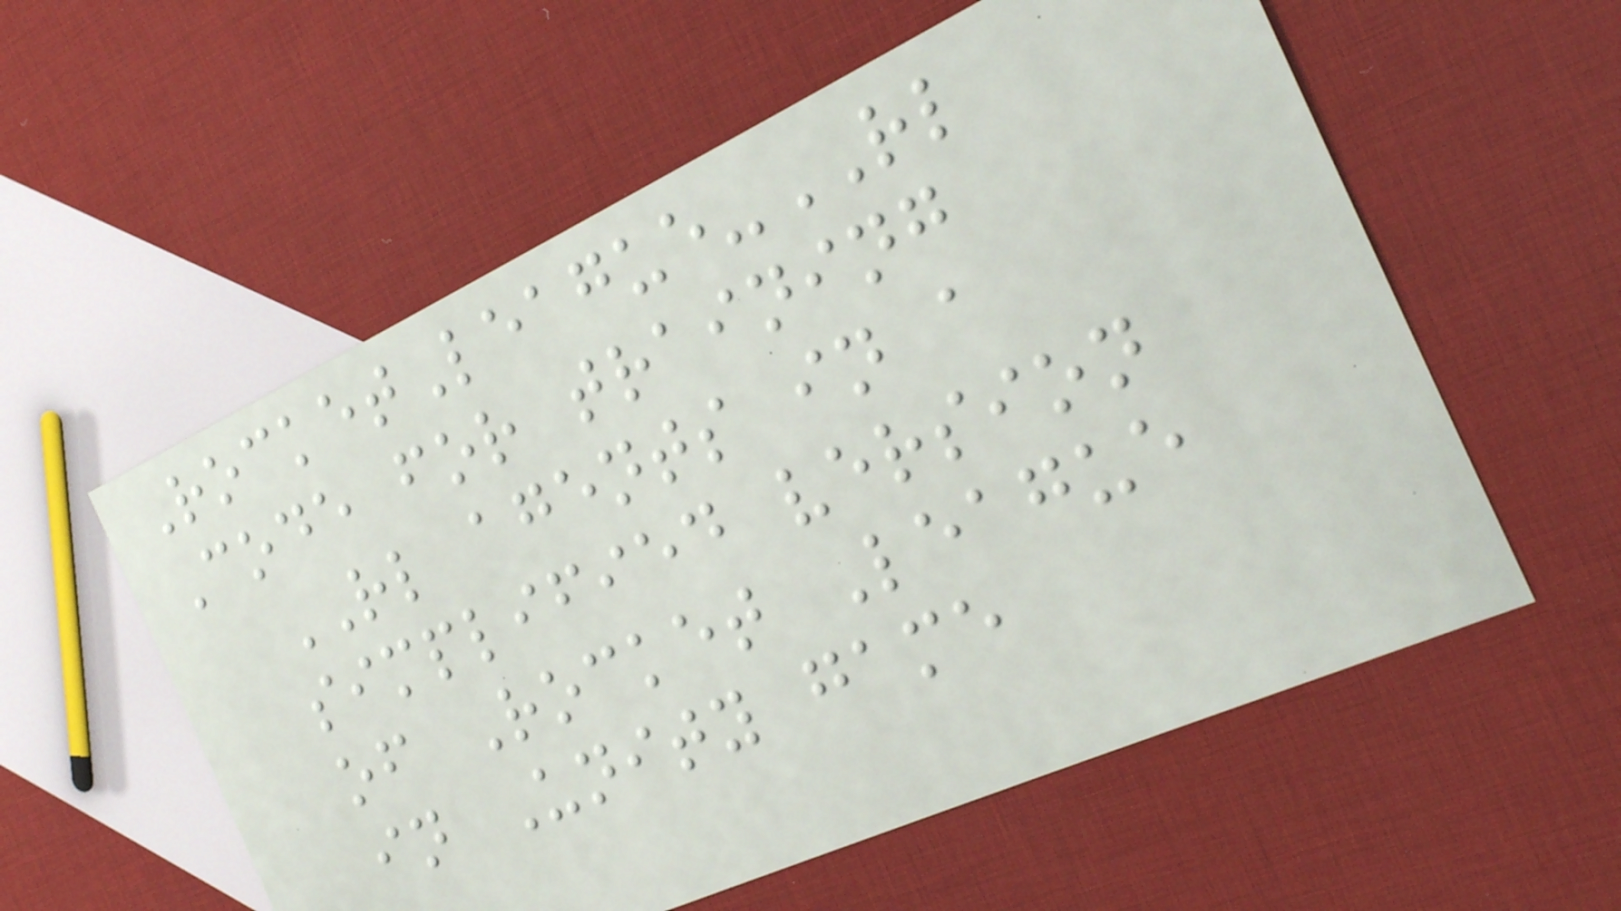RocketLeague-RL
Code for training
RL agents in a
simplified version
of Rocket League
in Unity game
